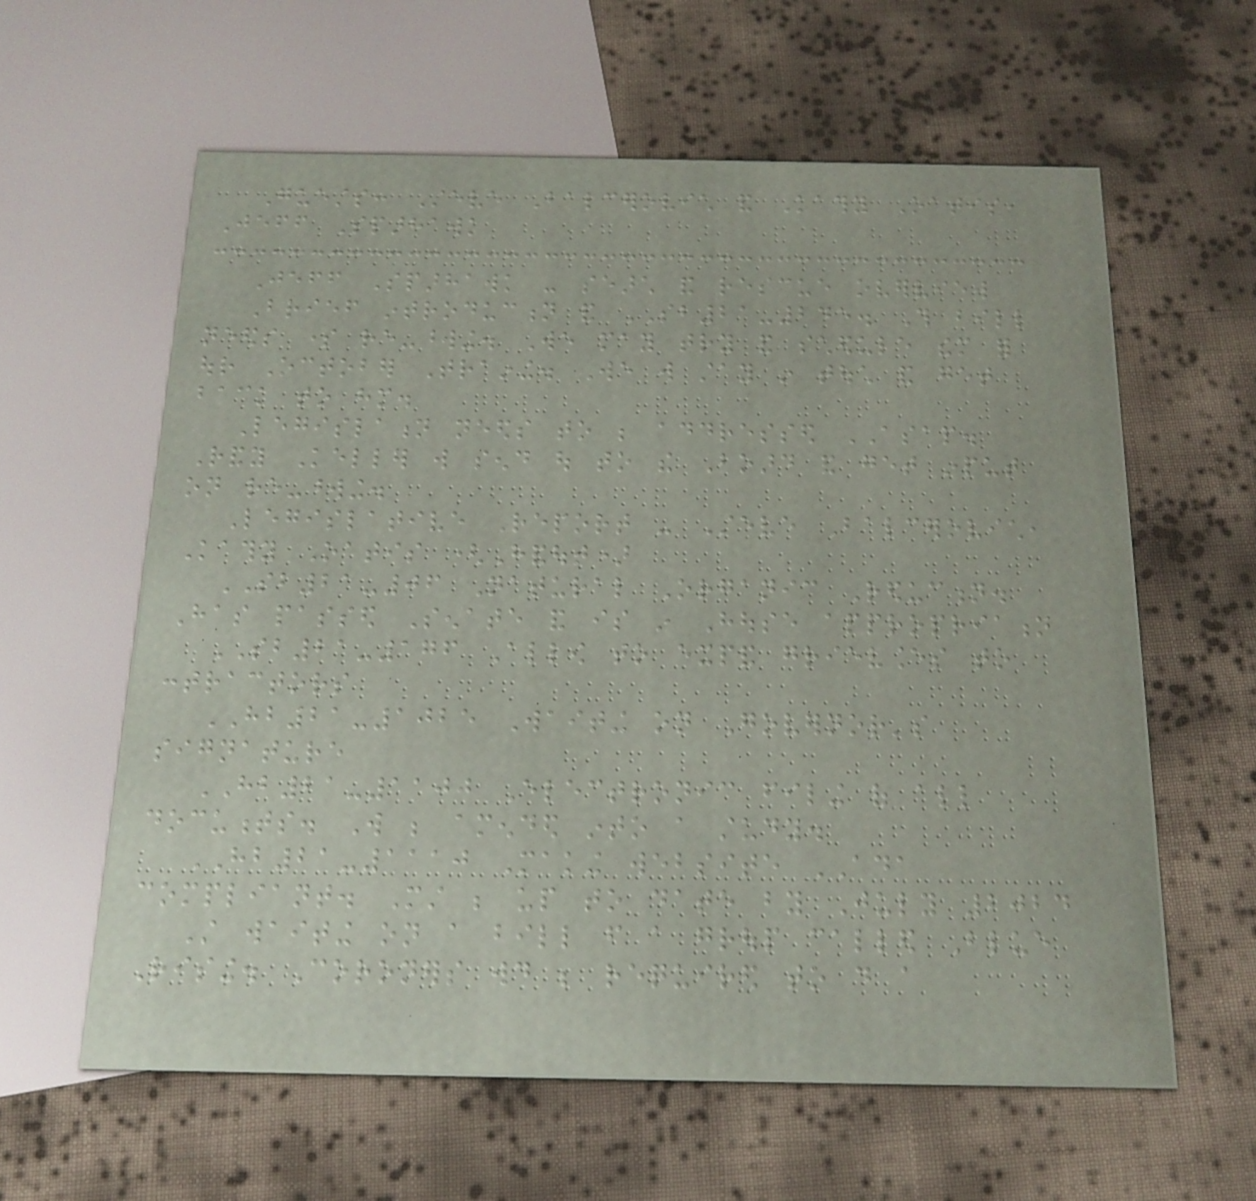Guests: Steve Balcerovich and Kathy Oatis,
Jeff Sparhawk
Jeff Sparhawk - search and rescue overview
Brief introduction and SB21-245. This bill
needs some re-wording. We may try and schedule them for
our October Training. We will stay in touch and get
back to him.
Legislation needs to be addressed ASAP.
Randy Keller will send out to the Board and get input
on re-wording.
Legislative Report - Steve Balcerovich,
Kathy Oatis (Handout)
SB21-06 Natural Organic Reduction.
Has passed Senate and is in House appropriation
SB21-176 Allow to expand grievances to
contractors
HB21-1025 Waiting on Governor's
signature
HB21-1100 Electronic filing of all
documents. Will be amended into a study.
HB21-1110 Making website ADA
compliant. Must be up to date by July 2024
Still waiting on a bill from a group called Blue
Rising. Coroners would be required to do a
